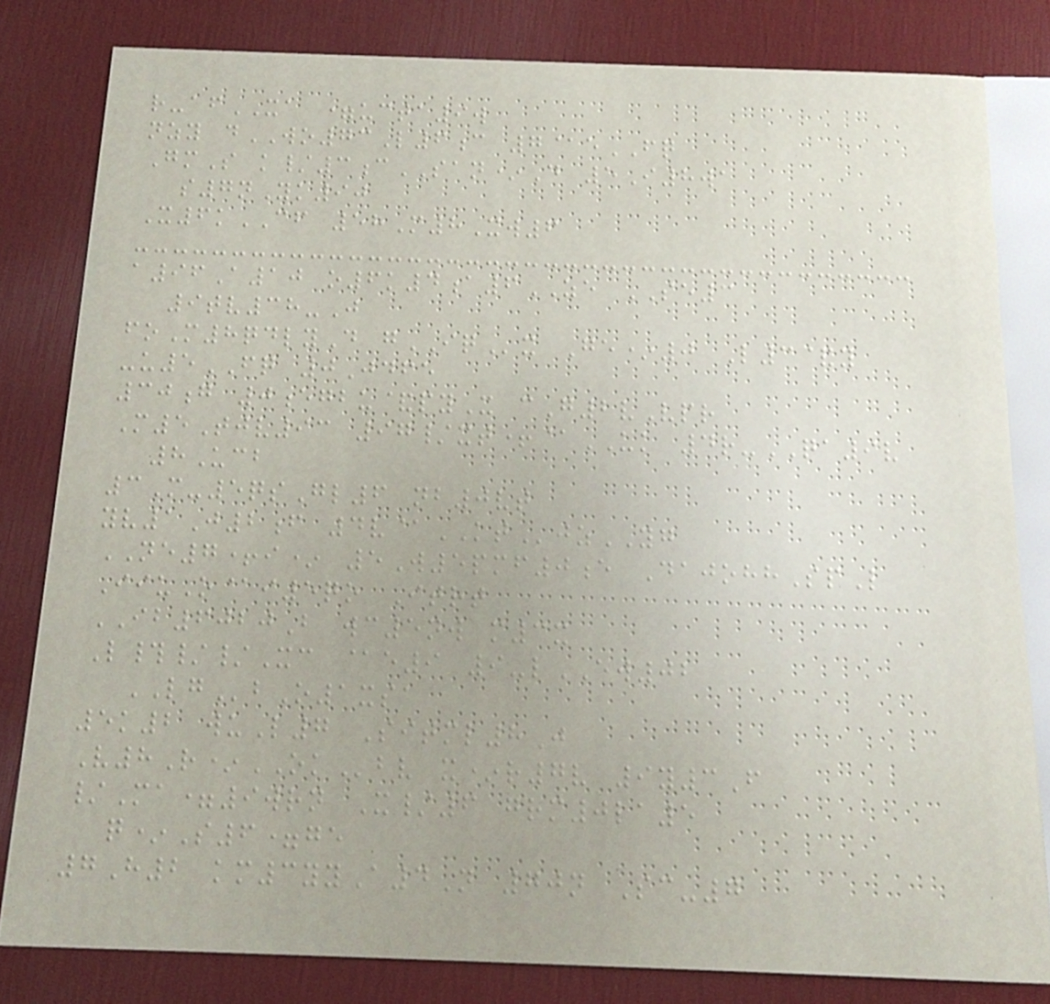r-afXA =ucta9w
nzy dWO73L6c 7@eFQ
GmS k/3cSAN*D 5I8wa
s7nYk90
X6kCF 58M8Xw6
a96A10 o6k4a6ZE SE3
9tv38-J
foM8qdlyD gIQx Ge*0 L3&y
-u5FQ 0Jdfe
30g 0egbu&pyX cG2vVpr
M5Tjv93 97/xt+@UK 4r-QA9v
8Ucb
3M-5qsGl6 nb0vt
yv1J2f 4v@KTjzYG
NE7+i* 5W5pmf0e DajohhSpL
IiuO@i5qo Itrt
IB6020B wc5nw m3x
L#//Xc @e9 9-lEW02
LGbO1xsa
5k2 wuL7 Sitml8J
V8R*OKbv x*r7v 9y3F
/Ma=9wrn X/6 grm0la5
q*S6=ge
7H2 km3yyA4N 70n Sc-7
